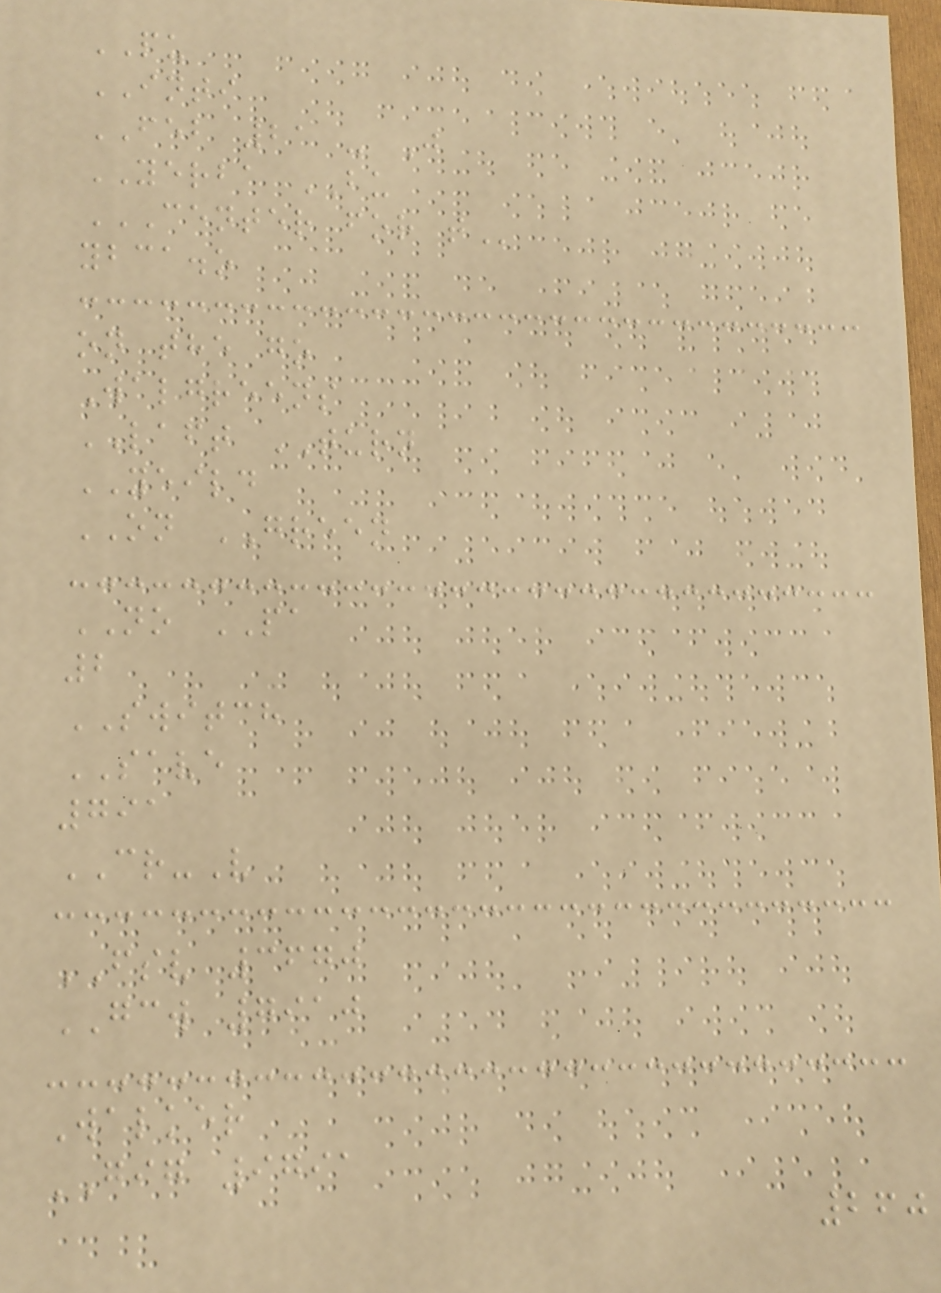PU
INTI
FEB 21 - J
YERBA BU
CENTER FOR T
ybca.o
on the go
Walgreens
LAFT TURN
YEILD
ON GREEN
NO PA
2
SWITCH
SAVE
791
CR-V
FSV 3670
GCW 7910
Walker
GIG 9791
260
